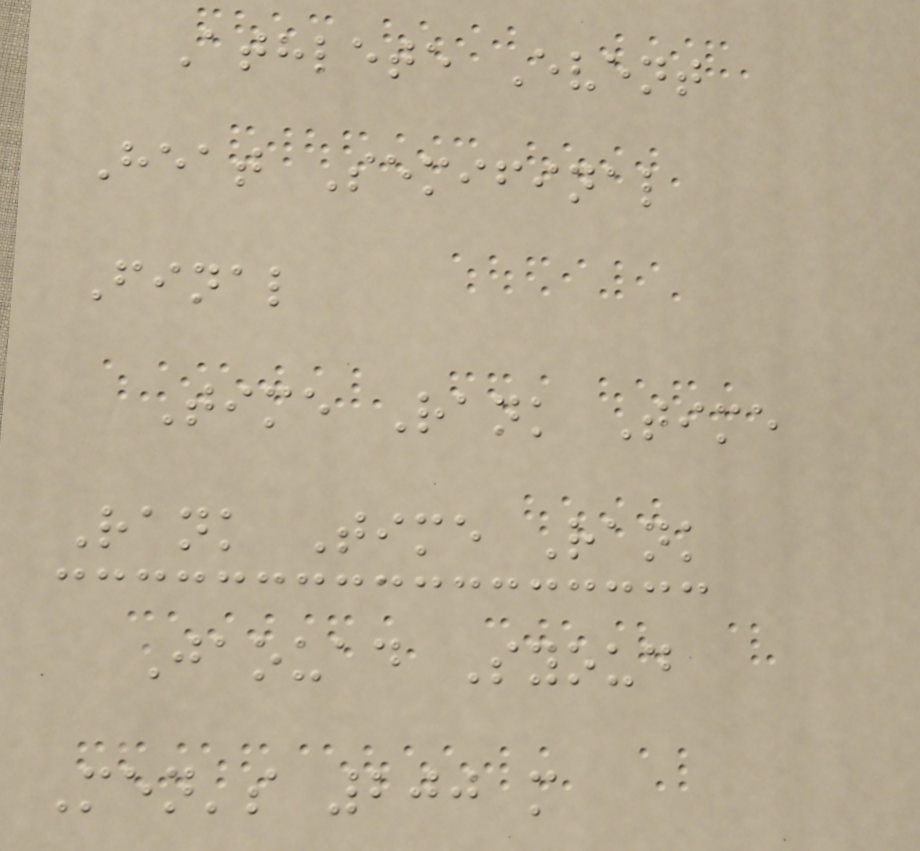Athlete Event
Heat Semifinal
Final
Time Rank Time
Rank Time Rank
Jaouad Syoud
Men's 200 m
